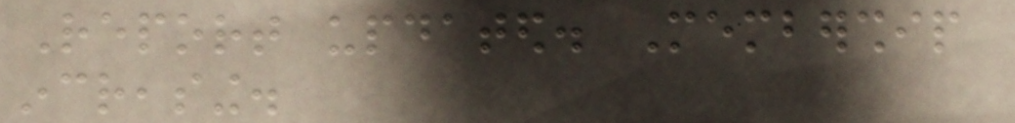Report updated. Membership
increasing.
